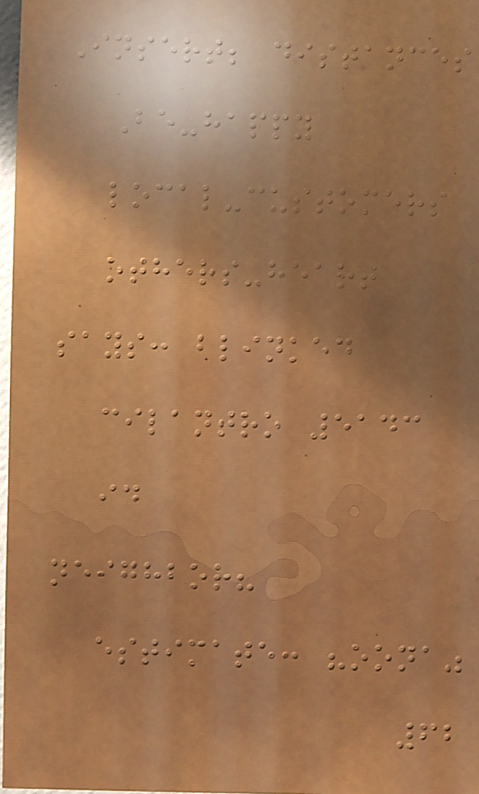Insert; distances
Be-happy
local-customers
others-heart
says: blinked
cilantro 5143
id
neighbor?
estimate: "oona"
62
